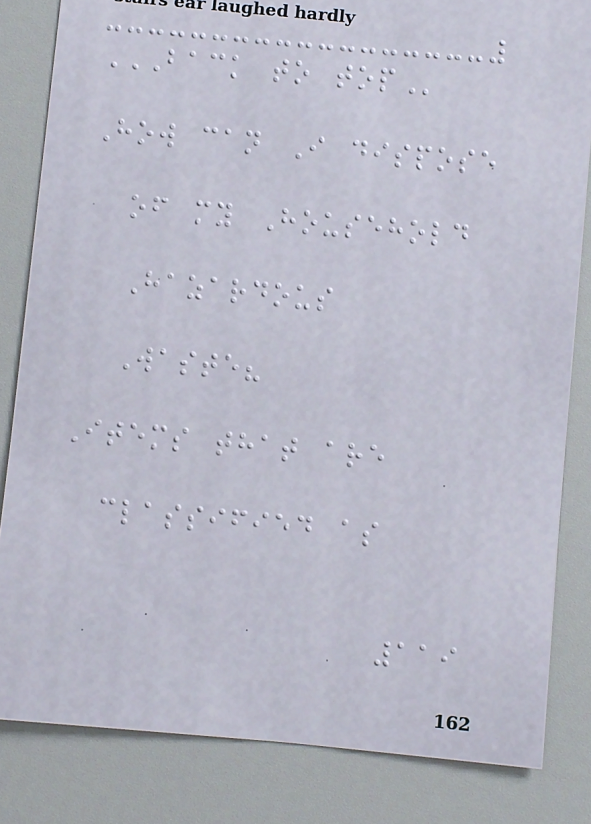BACK TO TOP
How can I dispose
of my Household
Hazardous
Waste?
Items that are
classified as
119
